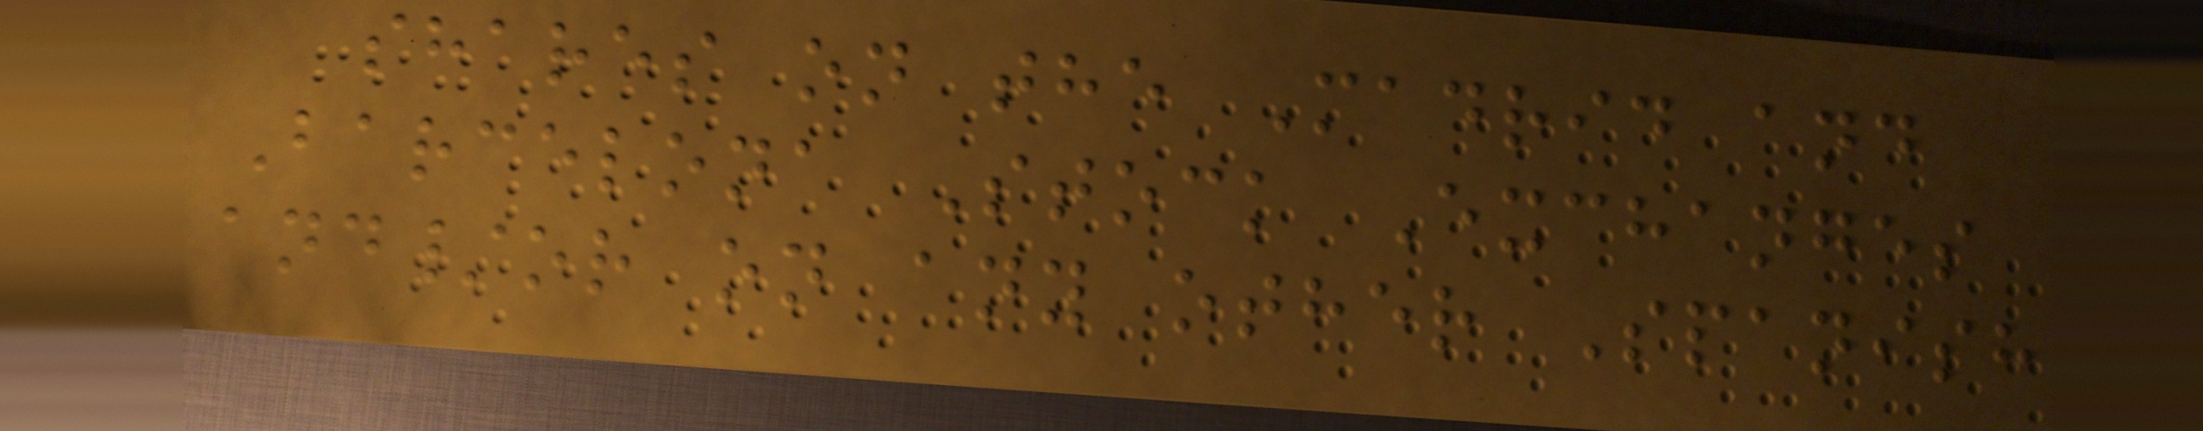shares on the Madrid and
Barcelona Stock Exchanges
and/or on any other Spanish
